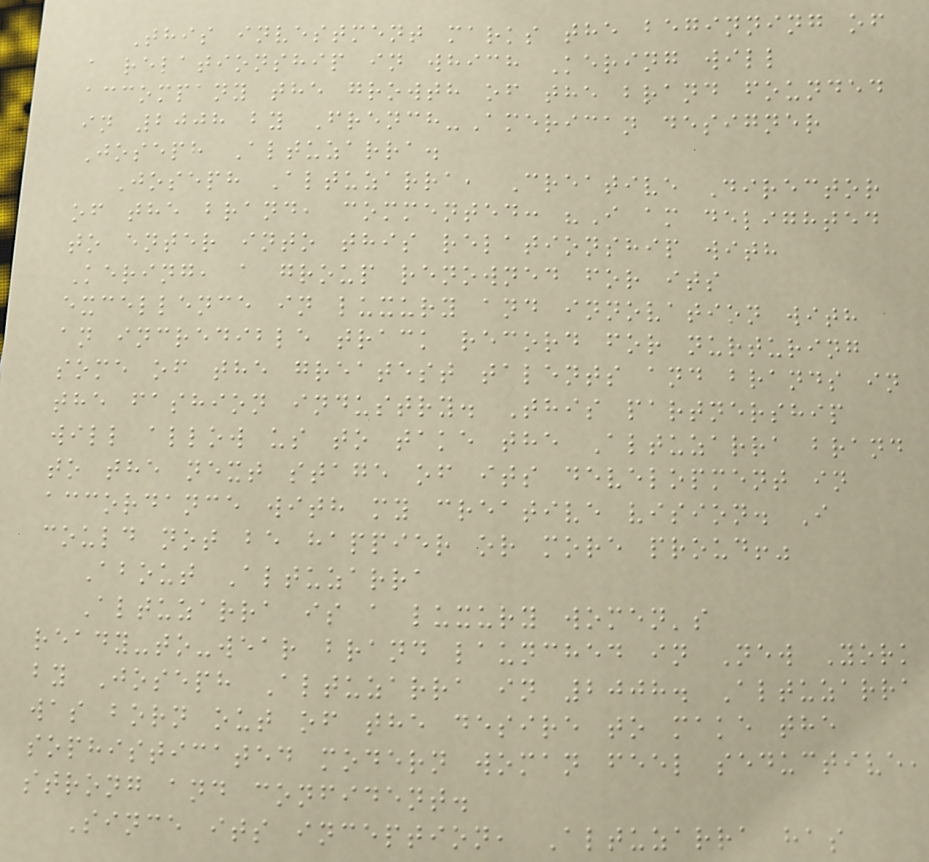This investment marks the beginning of
a relationship in which Kering will
accompany the growth of the brand founded
in 2008 by French-American designer
Joseph Altuzarra.
Joseph Altuzarra, Creative Director
of the brand, commented: "I am delighted
to enter into this relationship with
Kering, a group renowned for its
excellence in luxury and innovation with
an incredible track record for nurturing
some of the greatest talents and brands in
the fashion industry. This partnership
will allow us to take the Altuzarra brand
to the next stage of its development in
accordance with my creative vision. I
could not be happier or more proud!"
About Altuzarra
Altuzarra is a luxury women's
ready-to-wear brand launched in New York
by Joseph Altuzarra in 2008. Altuzarra
was born out of the desire to make the
sophisticated modern woman feel seductive,
strong and confident.
Since its inception, Altuzarra has
